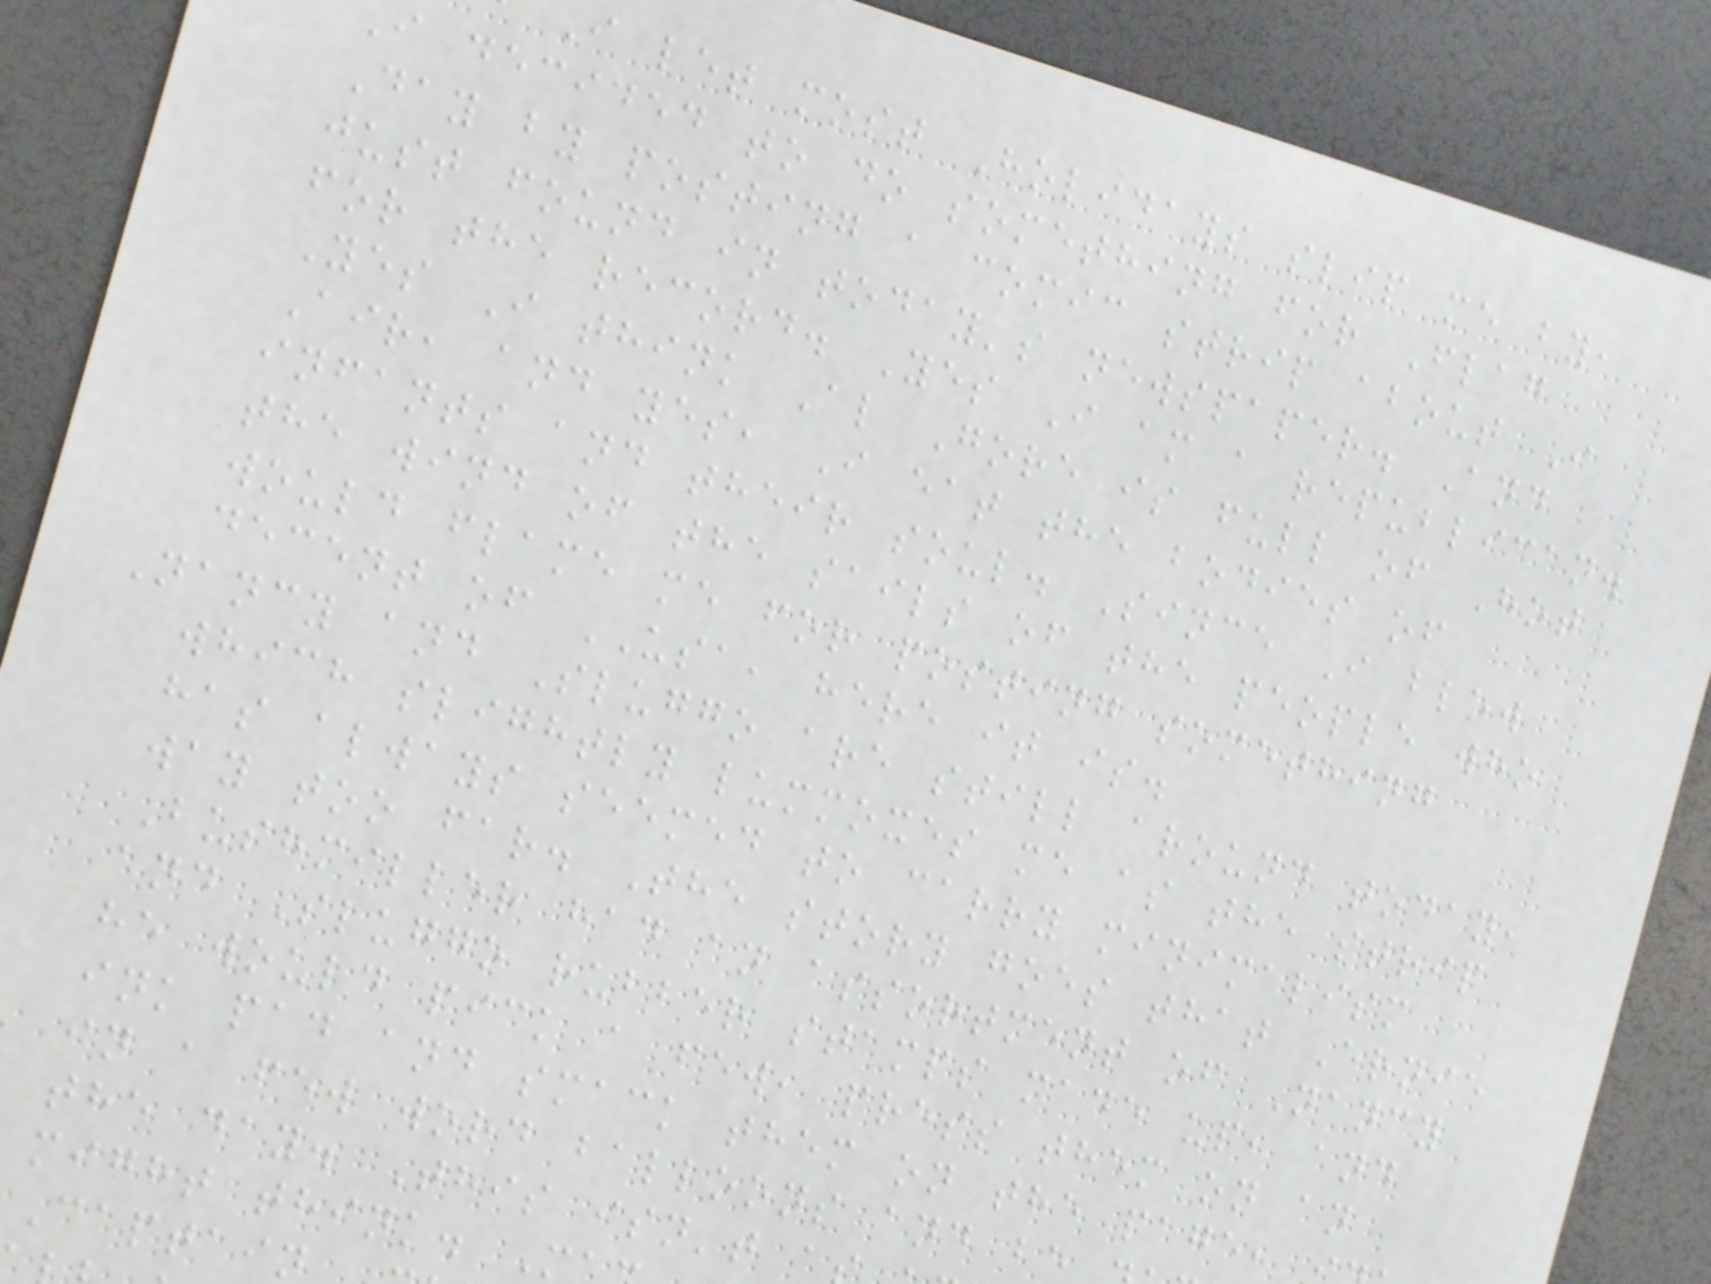i let most Holidays slip me by,
i decided to do something for Flag
Day by posting a comic strip about I
just found in today's newspaper. And
for the record. Yes I am a republican.
Yes I think Al Gore is full of Hot
Air, and yes, I eat the bodies of
infants and their soul. Since I blow
the wind of the sails of the people who
would flame me for posting something
decent of USA, here it is.
Nancy and Sluggo are still around today,
which slightly lummoxes me as the strip
has always seemed to carry minimalism
way too far. The story goes that Ernie
Bushmiller had an assortment of Nancy
and Sluggo rubber stamps made up, and
he would pick a few, press them on an
ink pad and smack them on the page,
in a few word balloons and be
the day. This isn't a
might think. M
